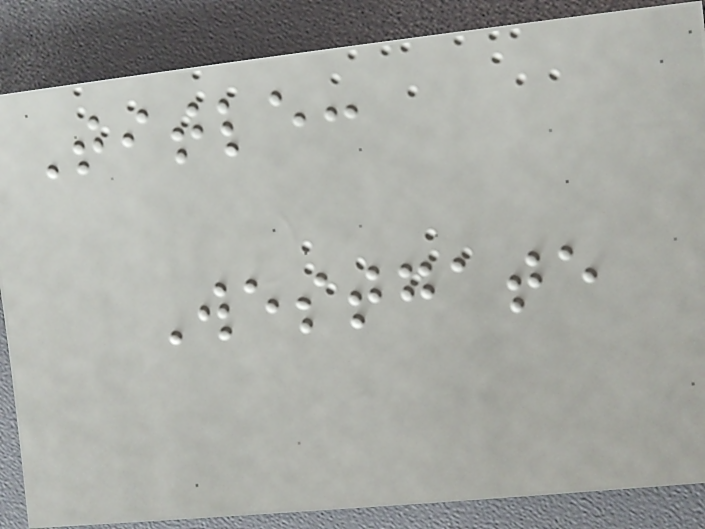Title:
Westgate
